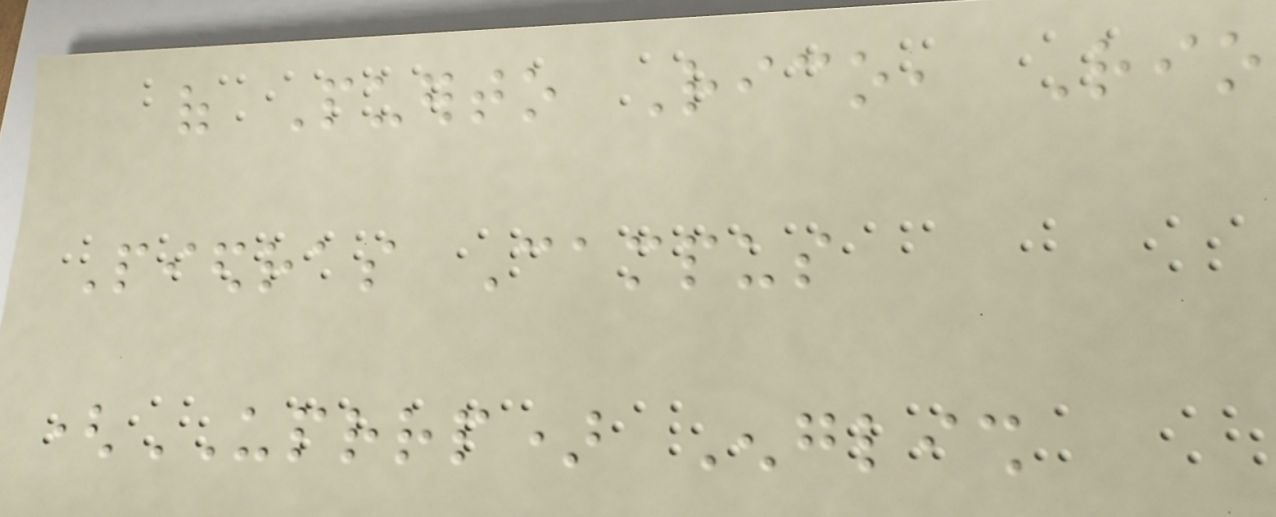of Puerto Rico, Rio
Piedras Campus
(UPRRP) English
